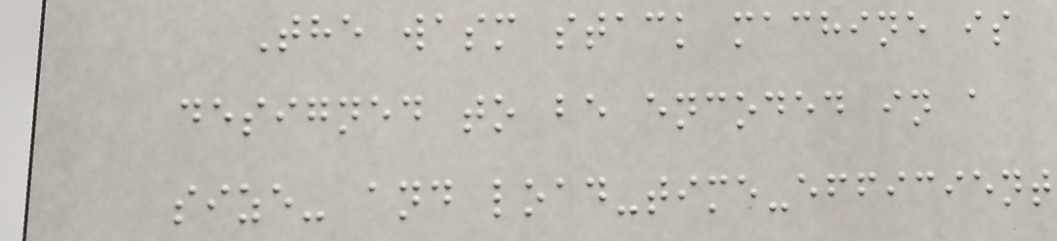The wasm stack machine is
designed to be encoded in a
size- and load-time-efficient
